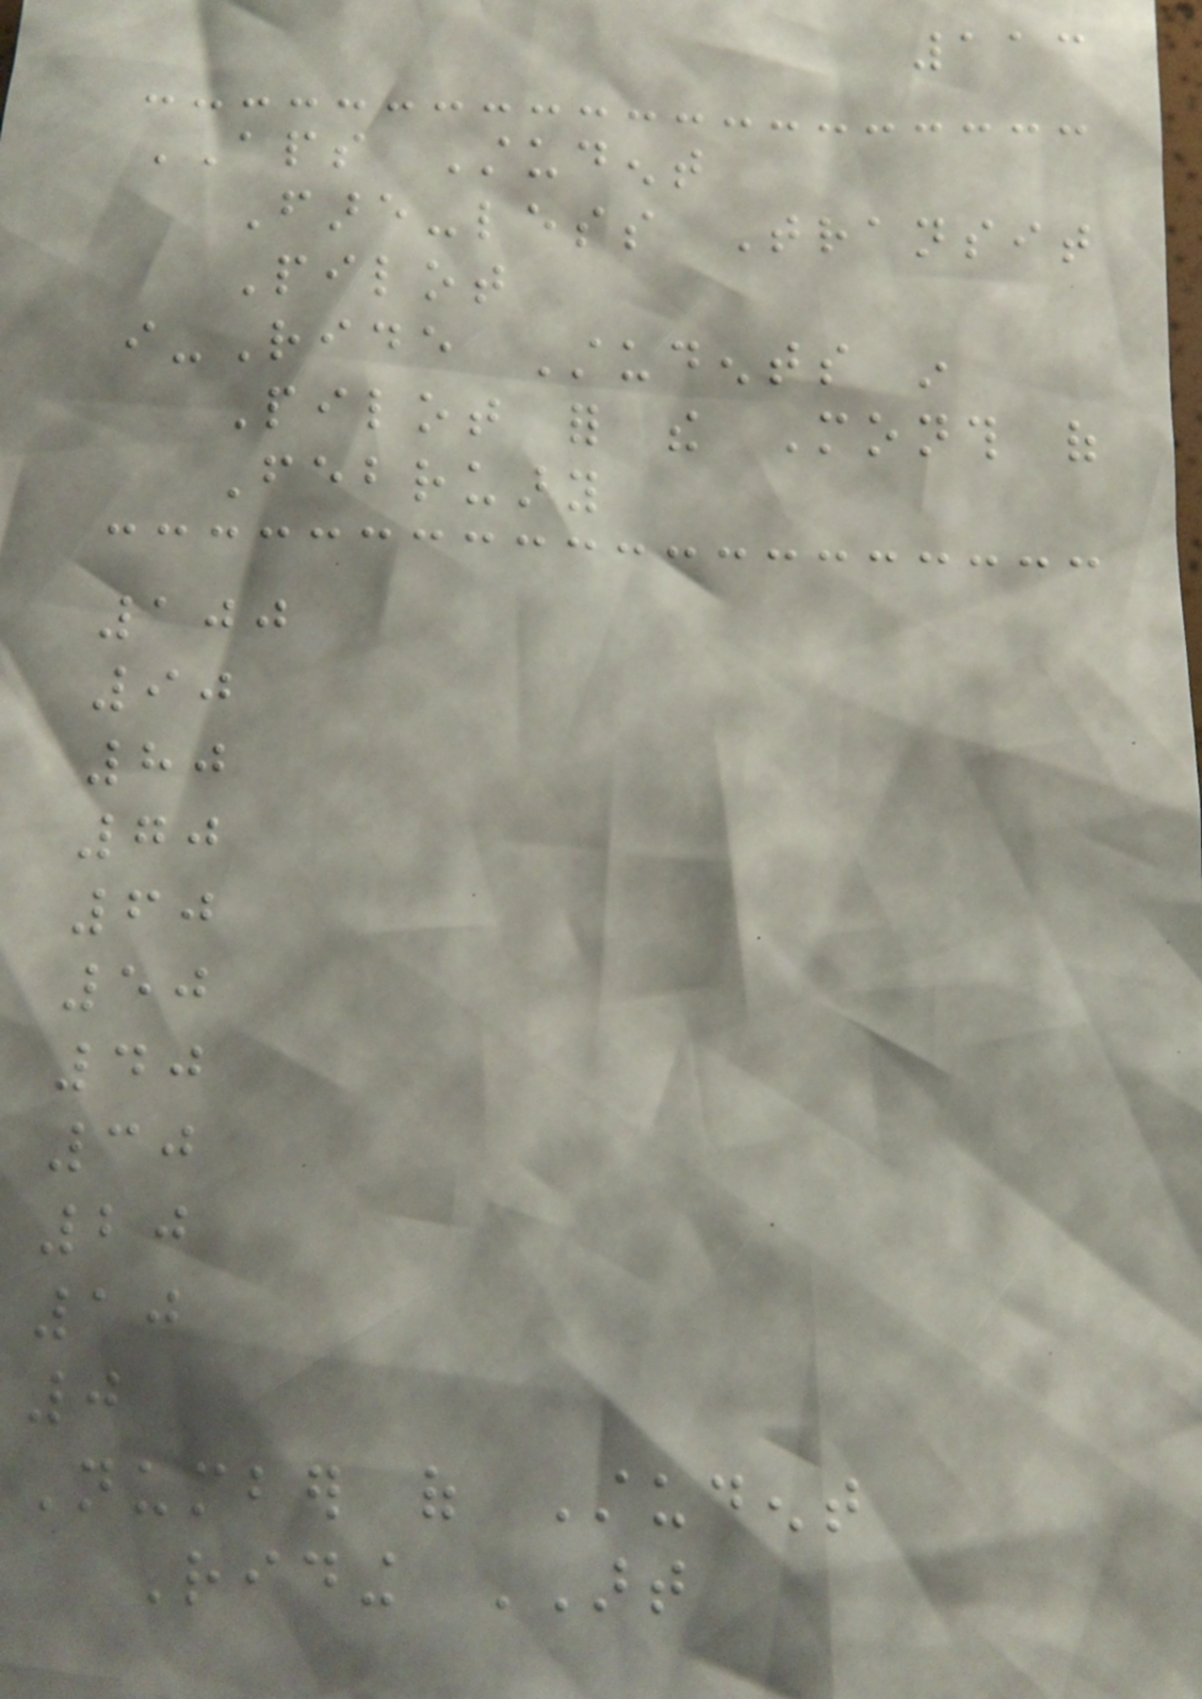113
APS Student
Fare-less Transit
Pilot
i-Ride Students in
Pilot for the Month of
February
100
90
80
70
60
50
40
30
20
10
0
Number of Student
Riding ART
